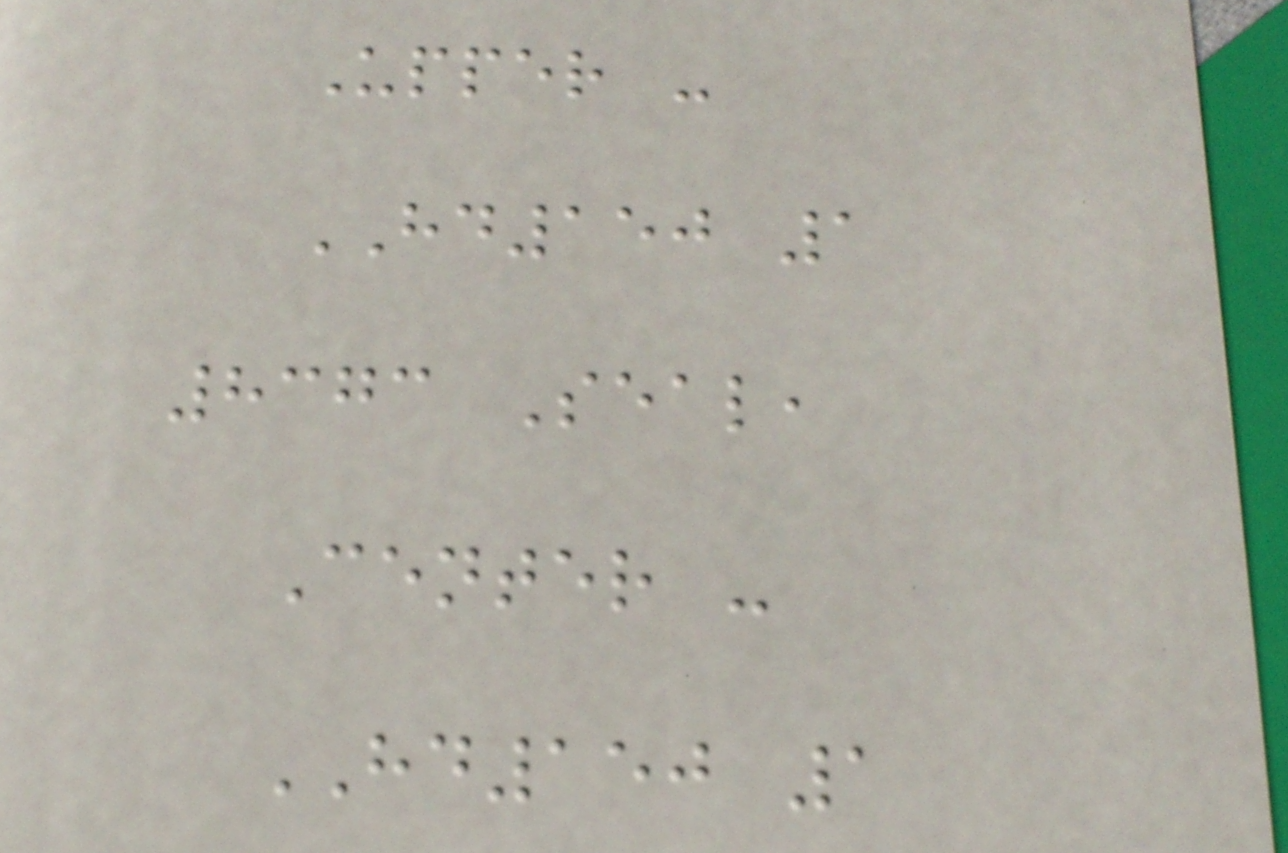Upper -
HD150 1
8373 Seal,
Center -
HD150 1
